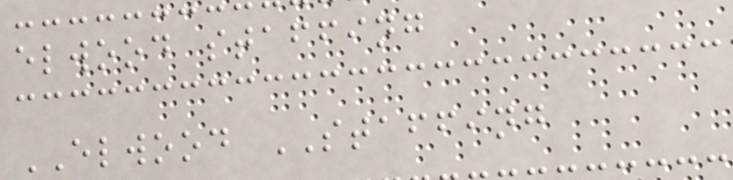elwood staffing
ELWOOD STAFFING
